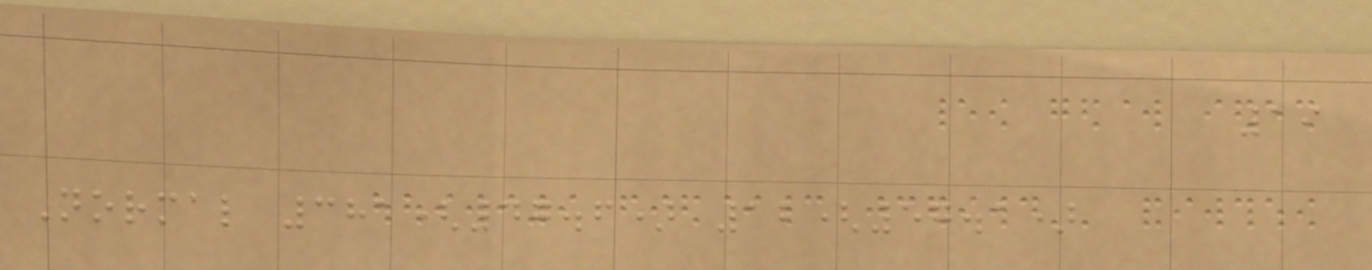19
Normal 381(47.6) 12(57.1)
